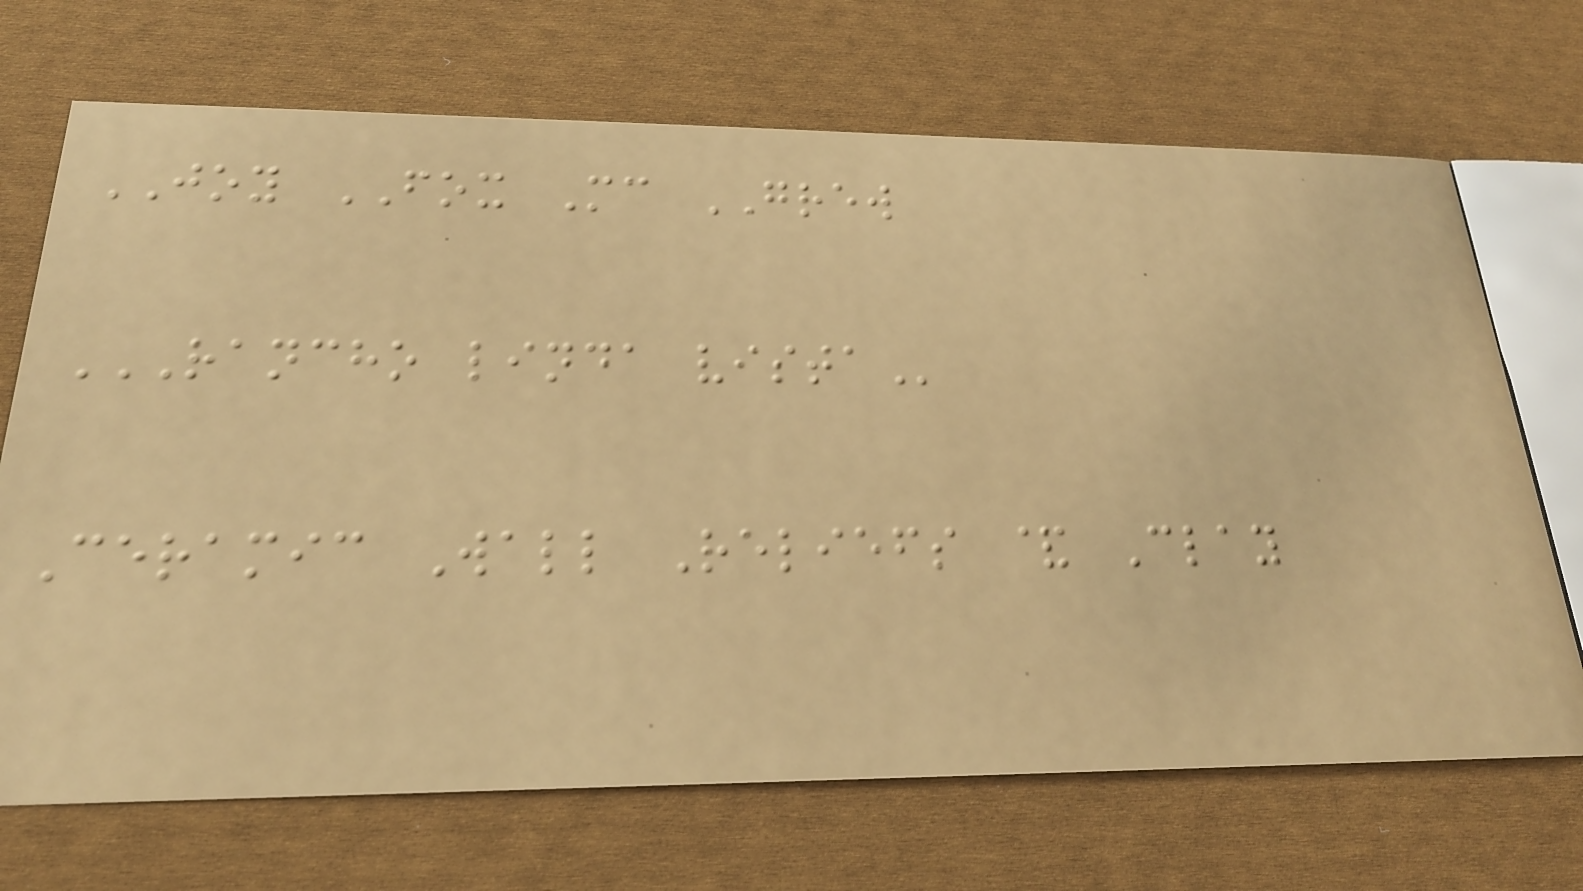JOY FOX Mc GREW
RANCHO LINDA VISTA
Ceramic Wall Reliefs & Clay
